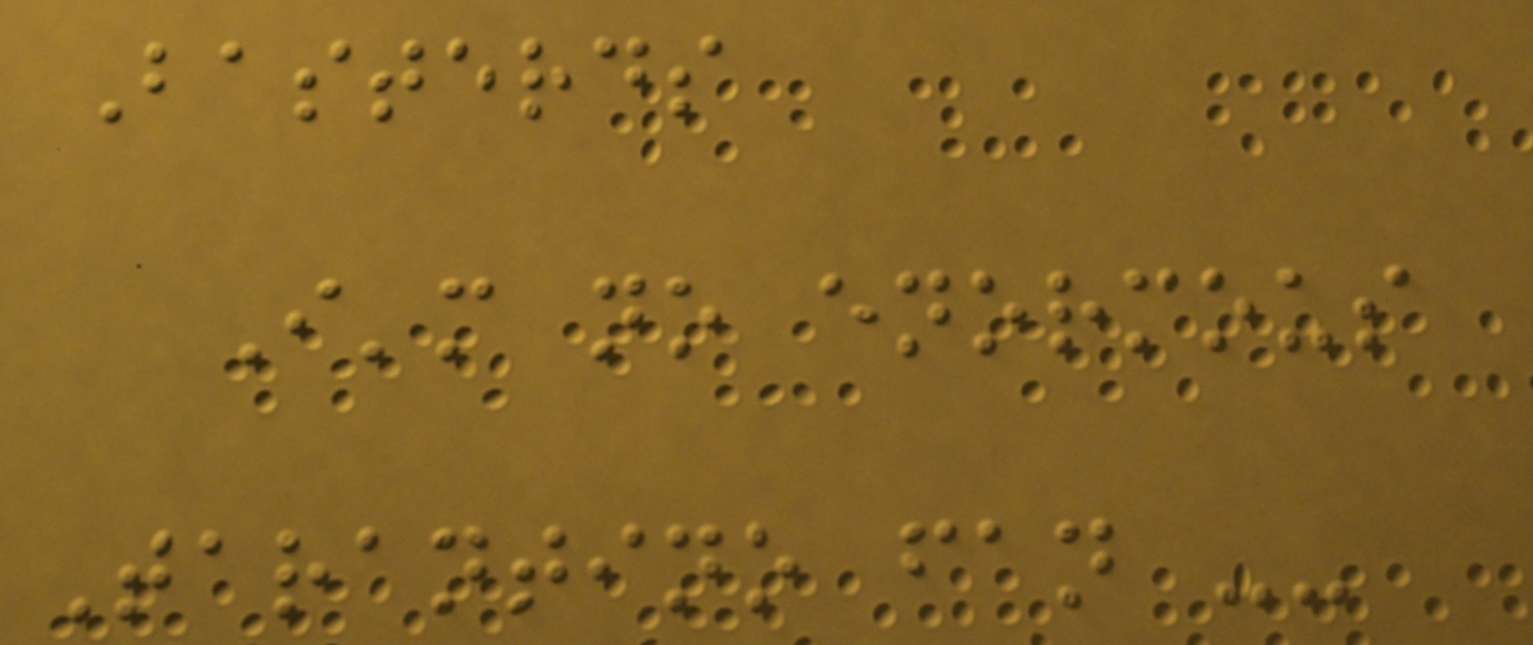Basterds
I'm no enormous
Tarantino fan --
